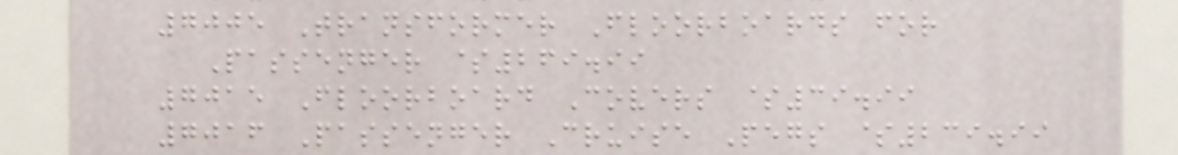7005 Transformer Floorboards for
Passenger $269.99
7015 Floorboard Covers $39.99
7016 Passenger Cruise Pegs $239.99
